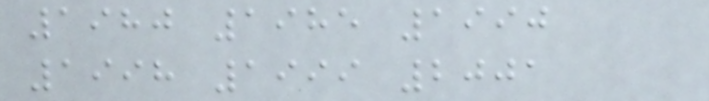1980 1985 1990
1998 1999 2001
